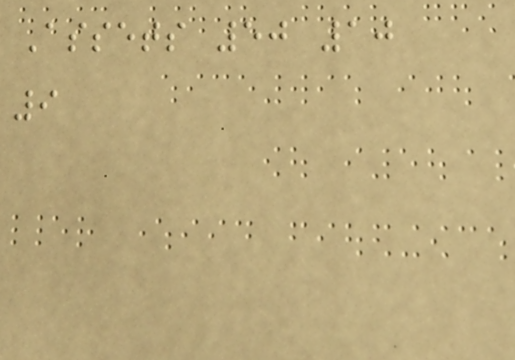Assets 50 10
9
